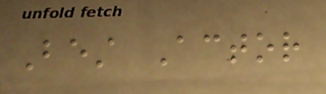Best Actor
